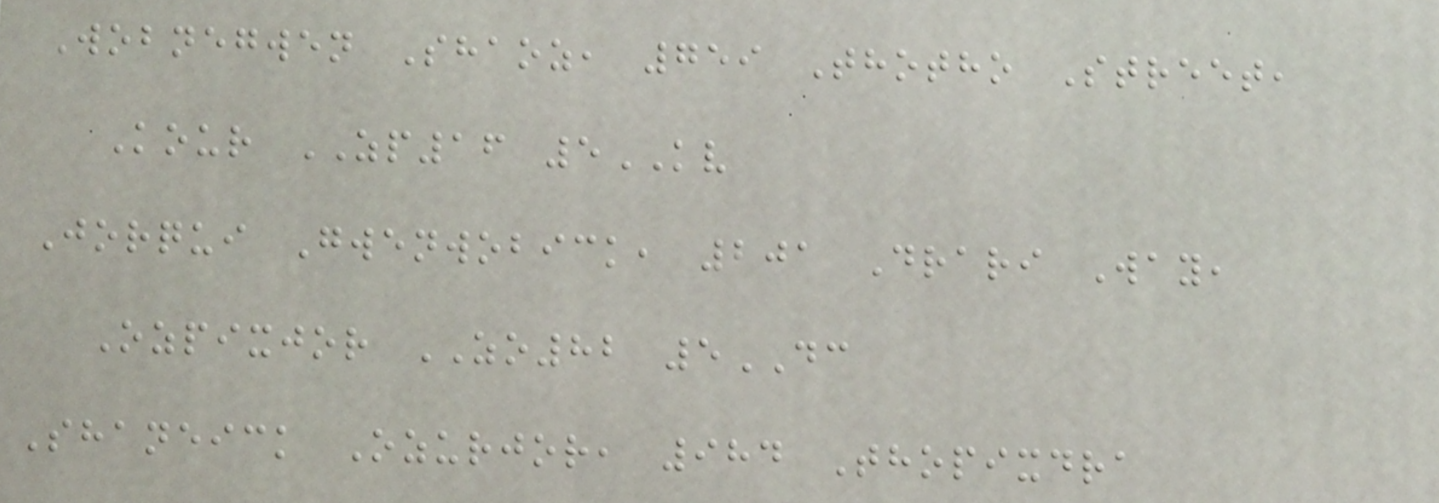Wobnegwen Shaoz, 759 Thotho Street,
Kour ZP16 5KV
Jorqui Gwenwobick, 201 Drari Way,
Ozpixjor ZO82 5DC
Shaneick Ozurjor, 984 Thopixdra
